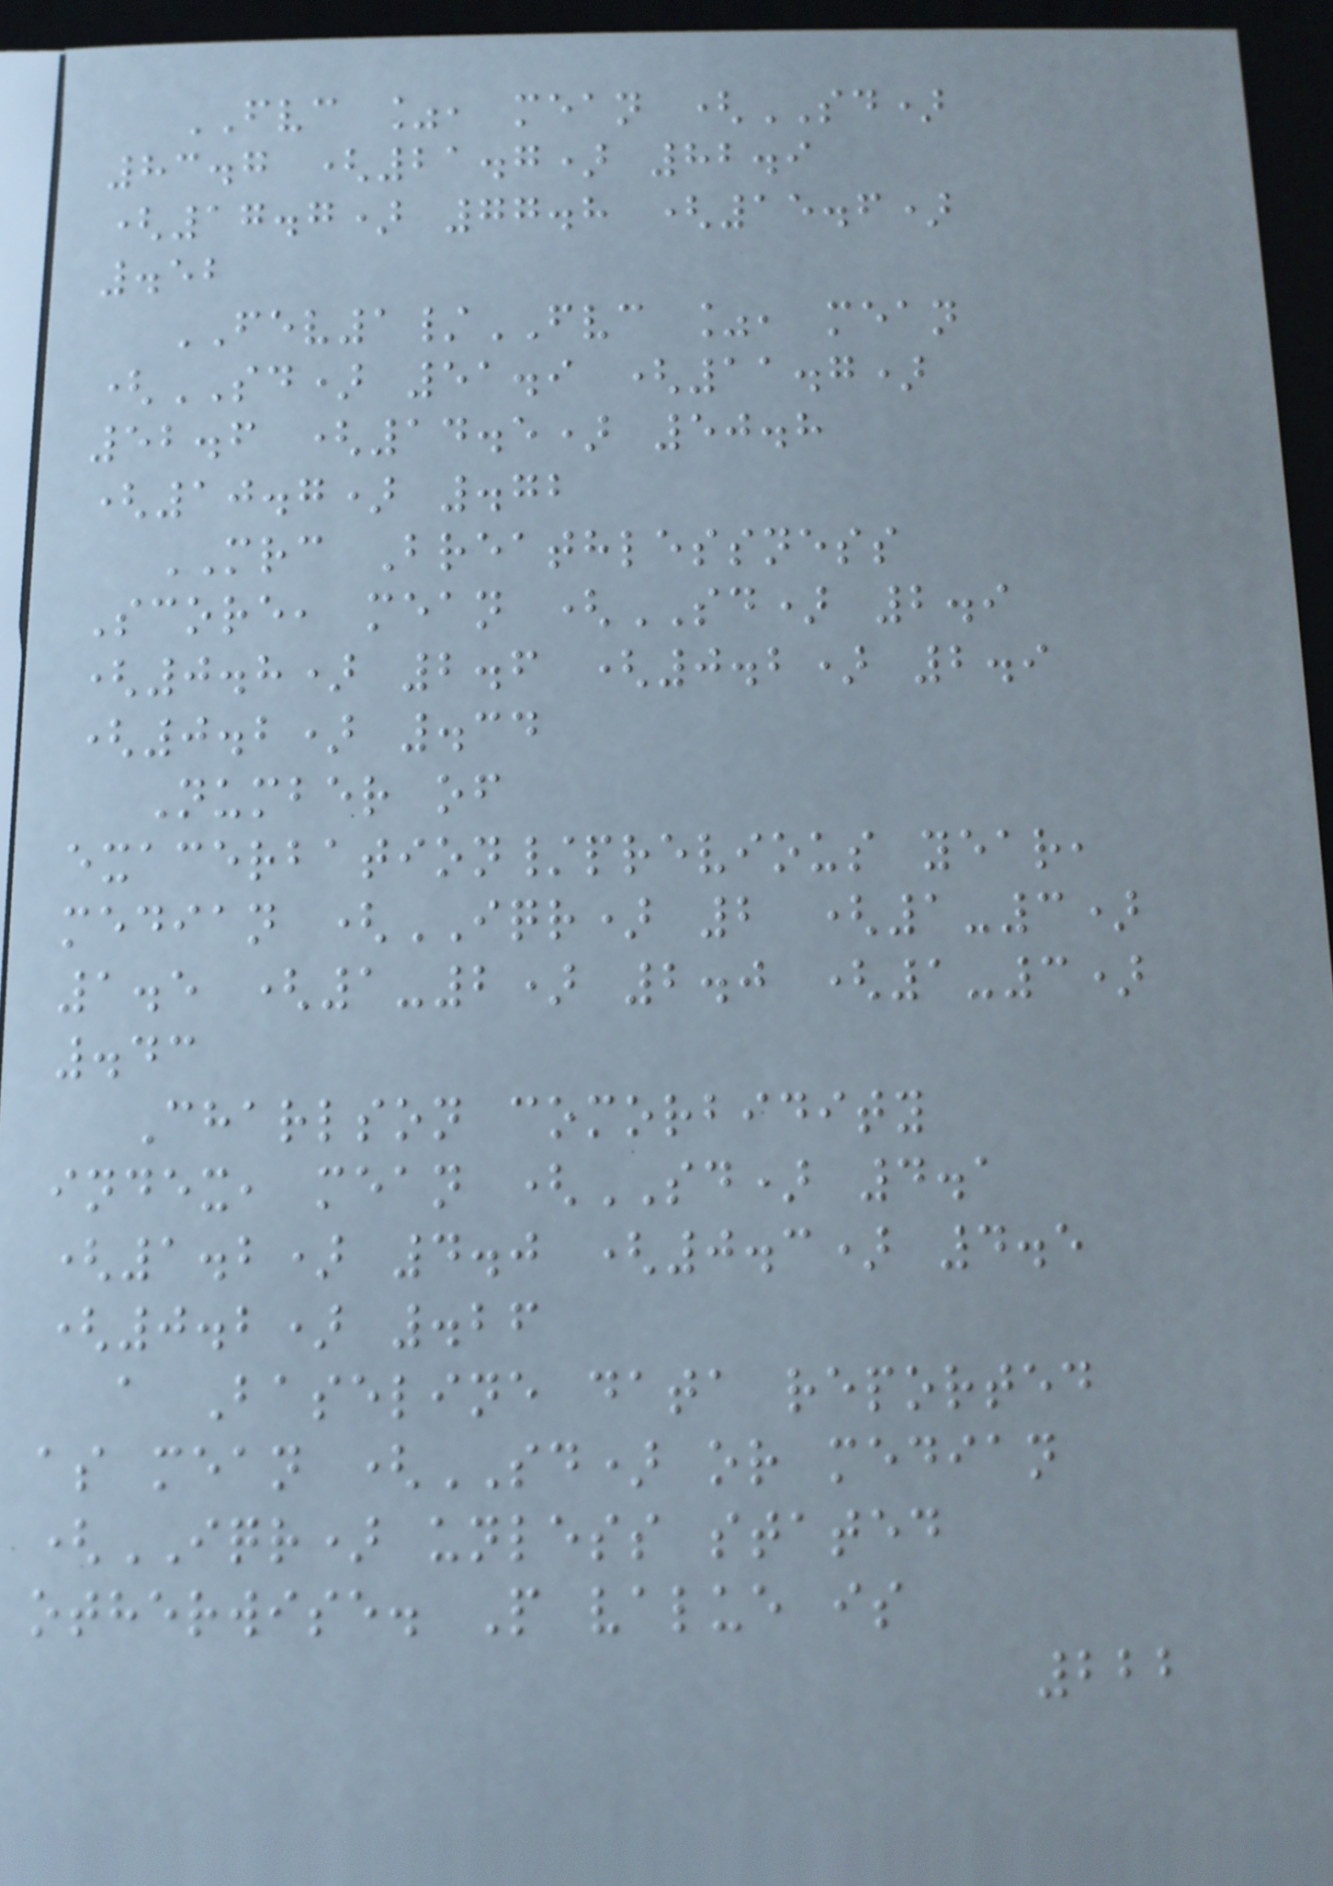FVC %, mean (SD)
83.7 (21.7) 82.9
(17.7) 77.8 (15.6)
.52
FEV1/FVC %, mean
(SD) 51.9 (11.7)
52.6 (14.5) 50.8
(10.7) .72
MRC Breathlessness
Score, mean (SD) 2.9
(0.8) 2.6 (0.2) 2.9
(0.2) .34
Number of
exacerbation/previous year,
median (IQR) 2 (1-3)
1.5 (1-2) 2.0 (1-3)
.43
Charlson comorbidity
index, mean (SD) 4.1
(1.2) 4.0 (0.3) 4.5
(0.2) .26
a Baseline data reported
as mean (SD) or median
(IQR) unless stated
otherwise. P value is
222
